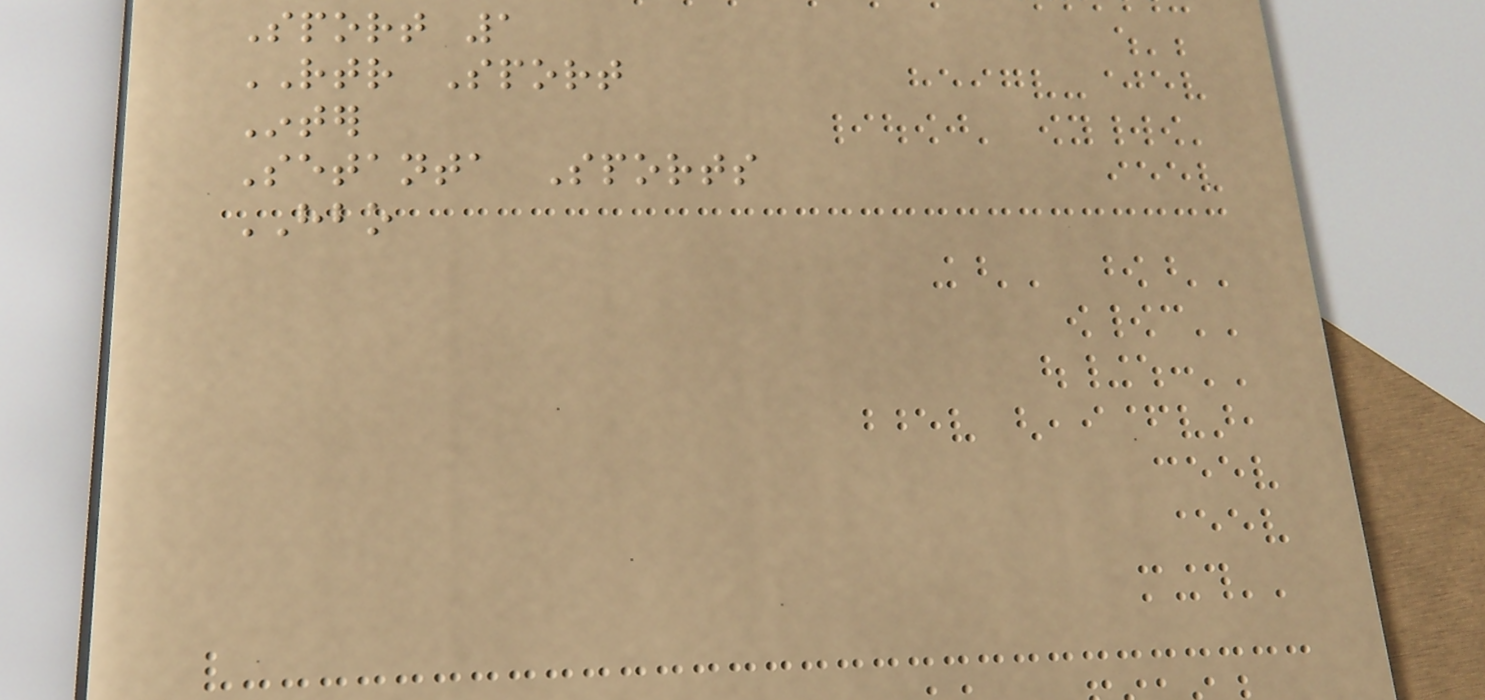Sport 1
RTR Sport
Inter
Setanta Sports
HBO
